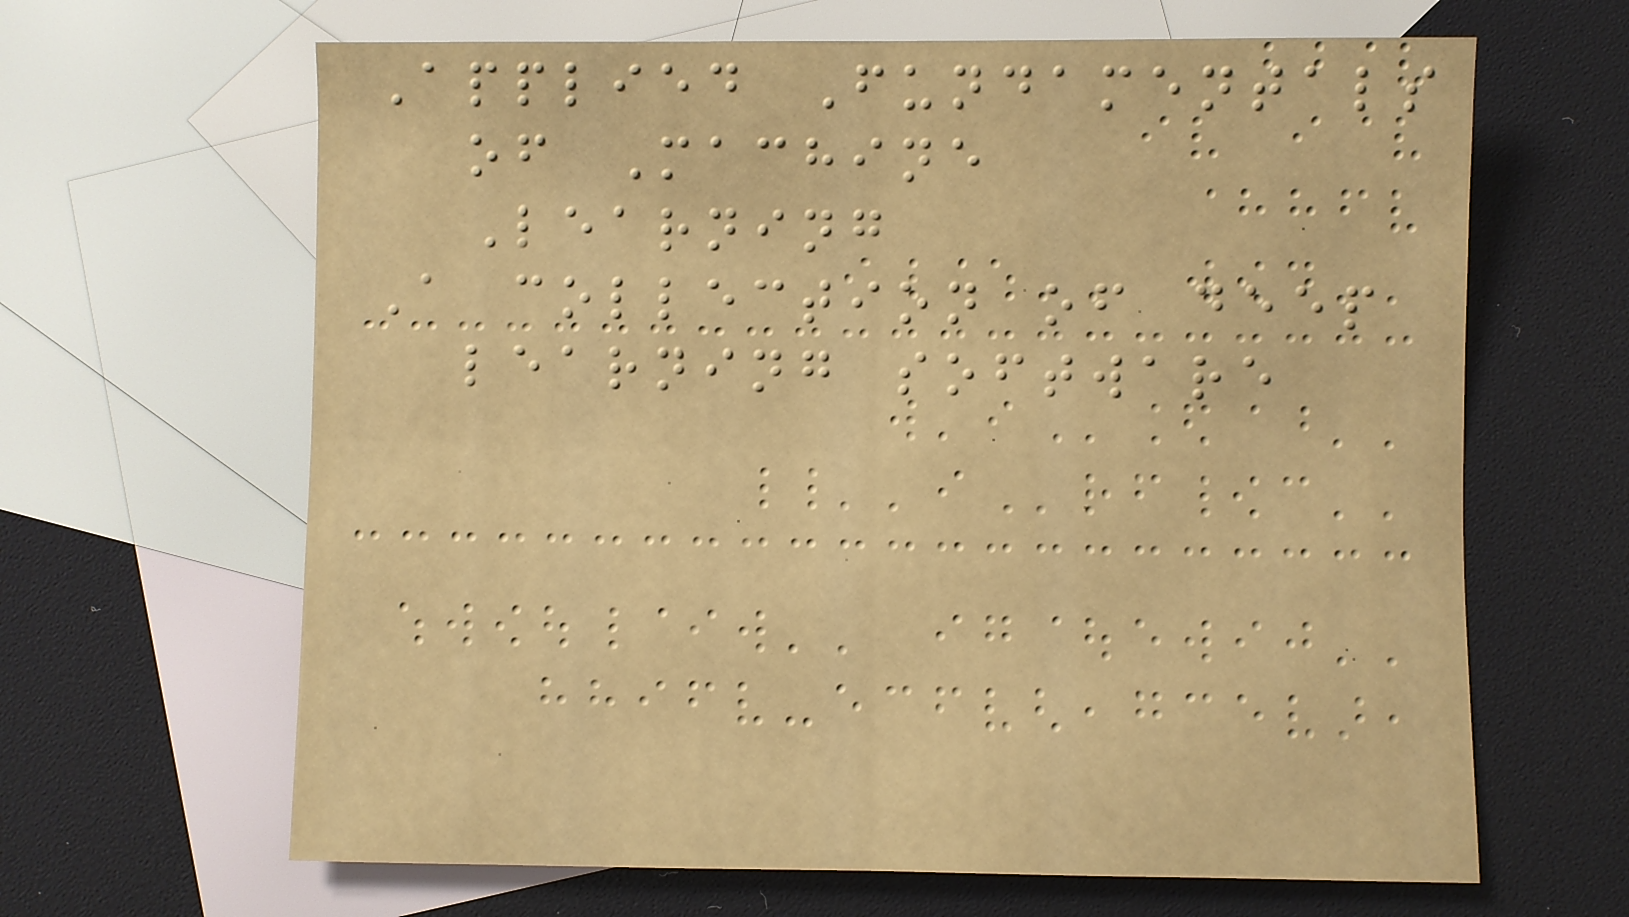Applied Fundamentals
of Machine
Learning
A collection of deep
learning software
